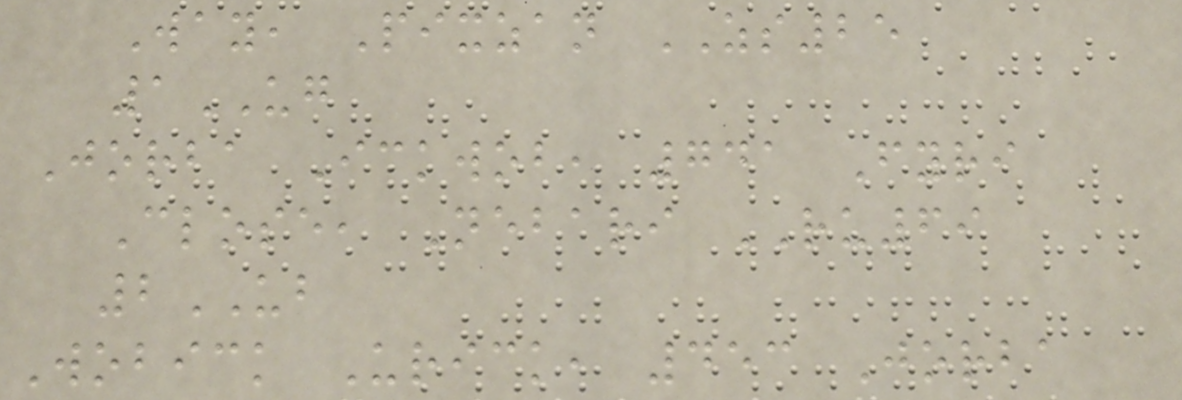Way, Pixzan ZS25
1UG
Jorba Ickwob, 741 Fyri
Close, Nebari RU69
2UB
Wobick Urick, 453 Jorba
